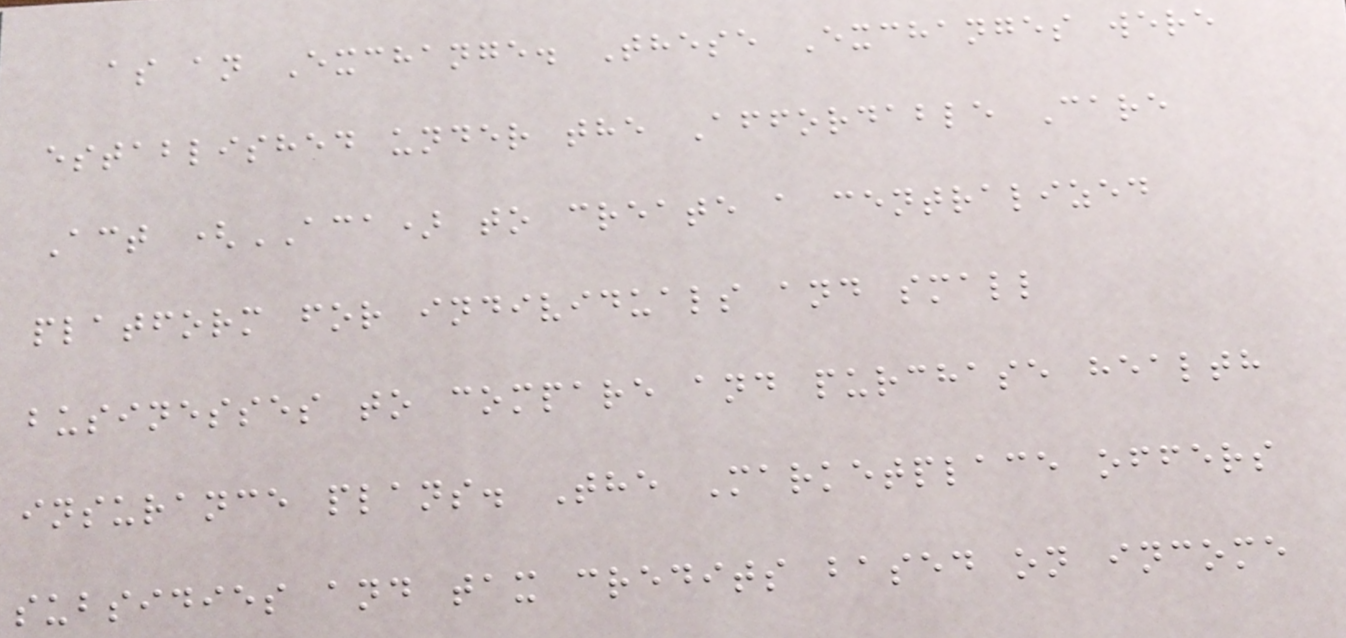as an Exchange. These Exchanges were
established under the Affordable Care
Act (ACA) to create a centralized
platform for individuals and small
businesses to compare and purchase health
insurance plans. The Marketplace offers
subsidies and tax credits based on income
